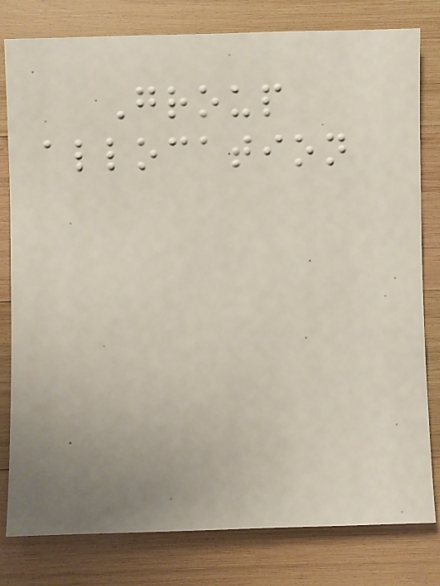Group
allocation
